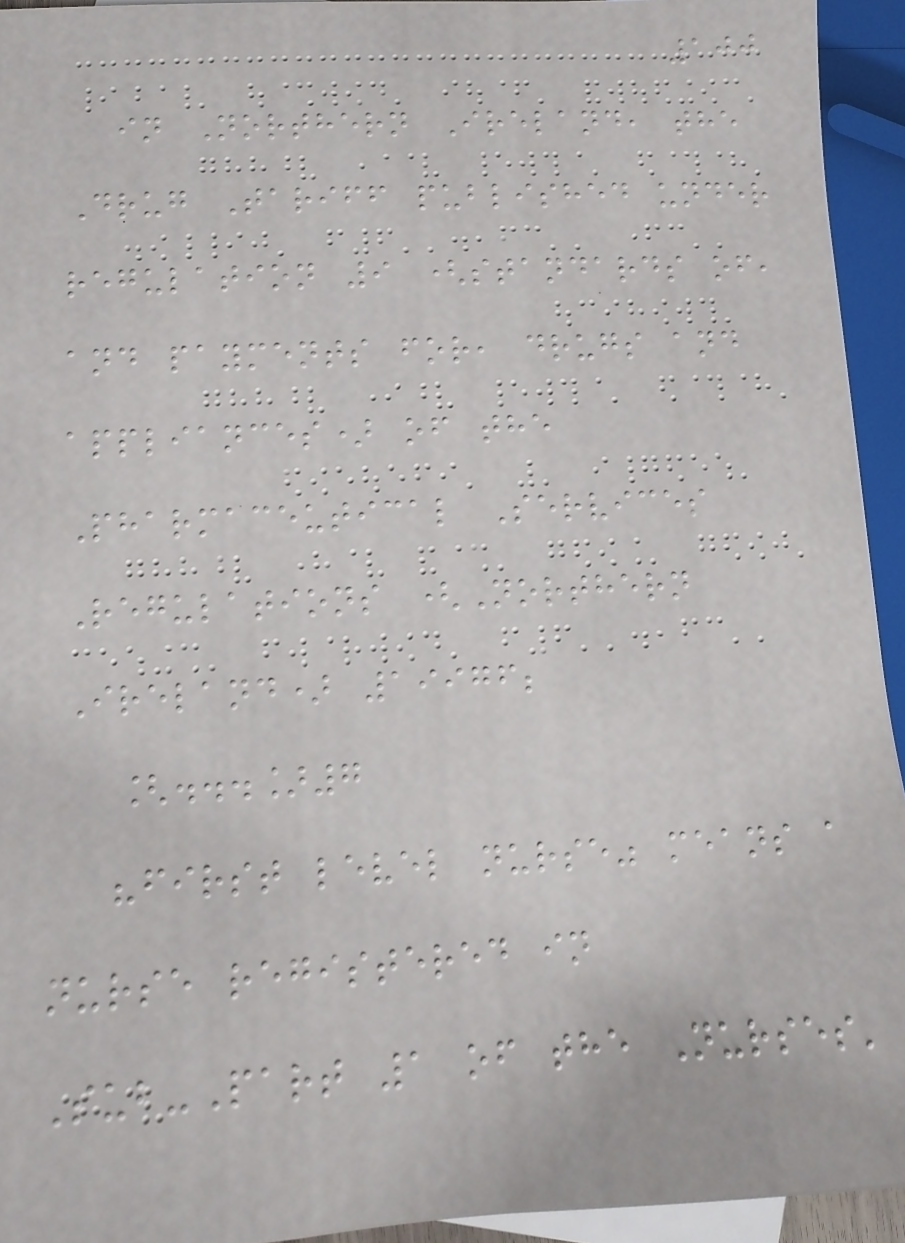100
in Northern Ireland, the
Drug Tariff published under
regulation 9 (standards of,
and payments for, drugs and
appliances) of the
Pharmaceutical Services
Regulations (Northern
Ireland) 19976;
[...]7
"first level nurse" means a
nurse registered in
Sub-Part 1 of the Nurses'
